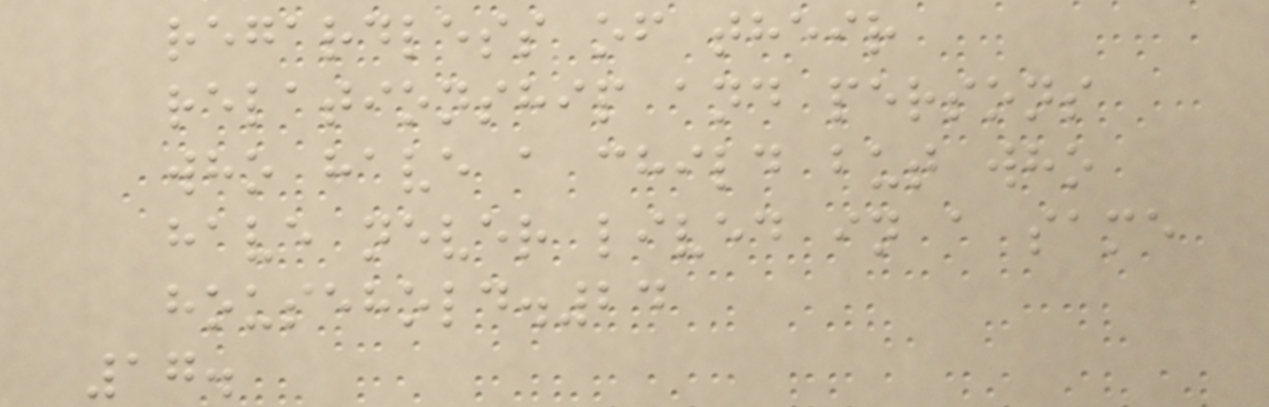regardless of their
relationship and persons
who have a child but who
have never lived in a same
household.24
17.
